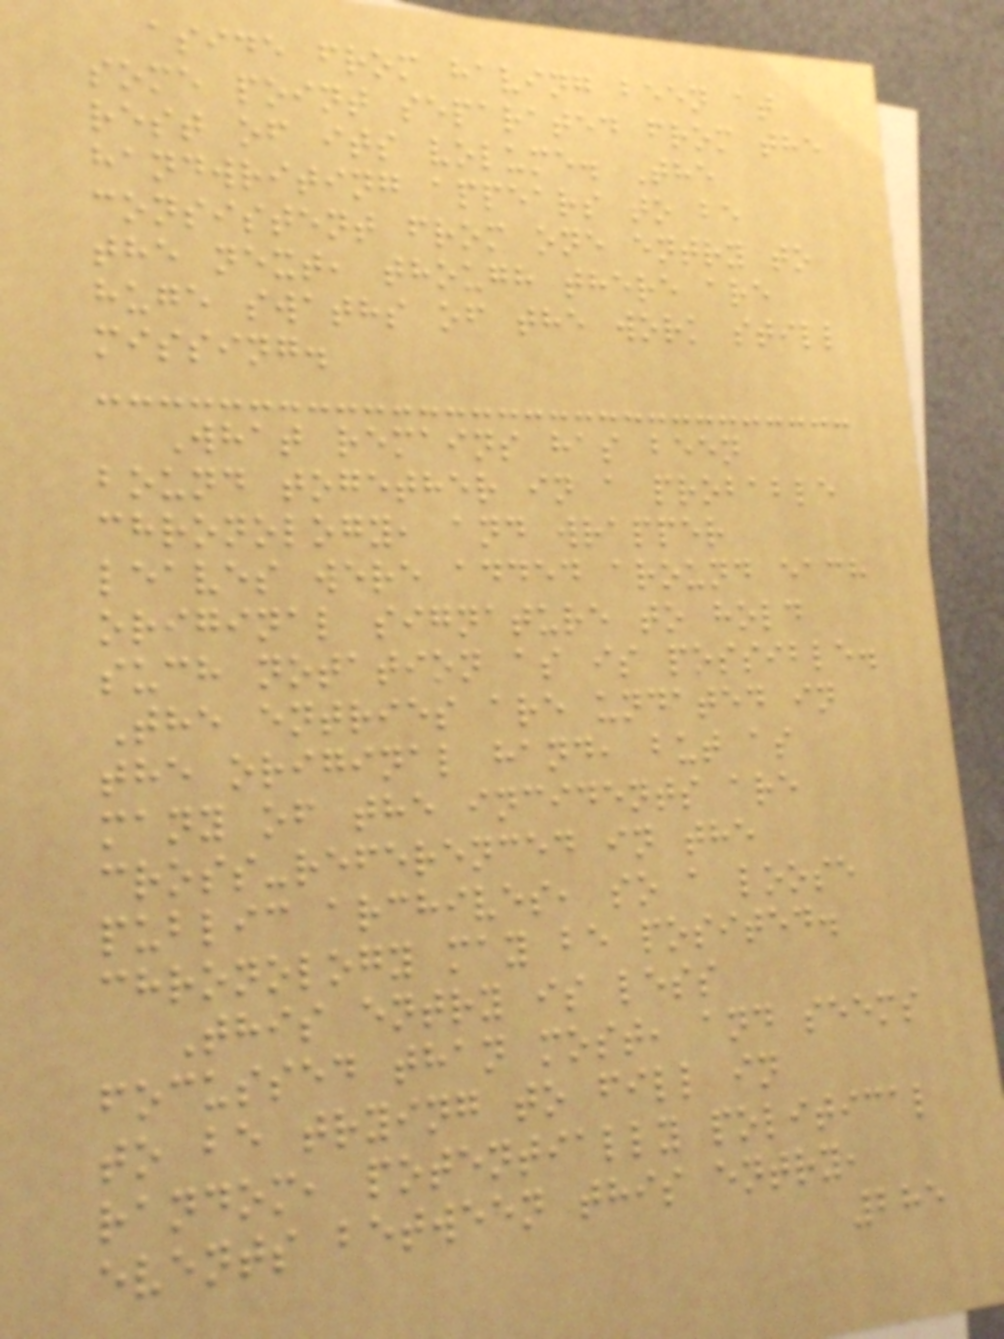aside from having been at
some point separated from the
rest of its volume. The
handwriting appears to be
consistent from one entry to
the next, though there are
huge swaths of the work still
missing.
What remains has been
bound together in a probable
chronology, and wrapper
leaves were added around each
original signature to hold
such notation as is possible.
The entries are undated in
the original hand, but as
many of the incidents are
cross-referenced in the
public archives, so a loose
chronology may be posited.
This entry is less
focussed than most, and seems
to be trying to fill in
random, potentially political
events between this entry,
285
